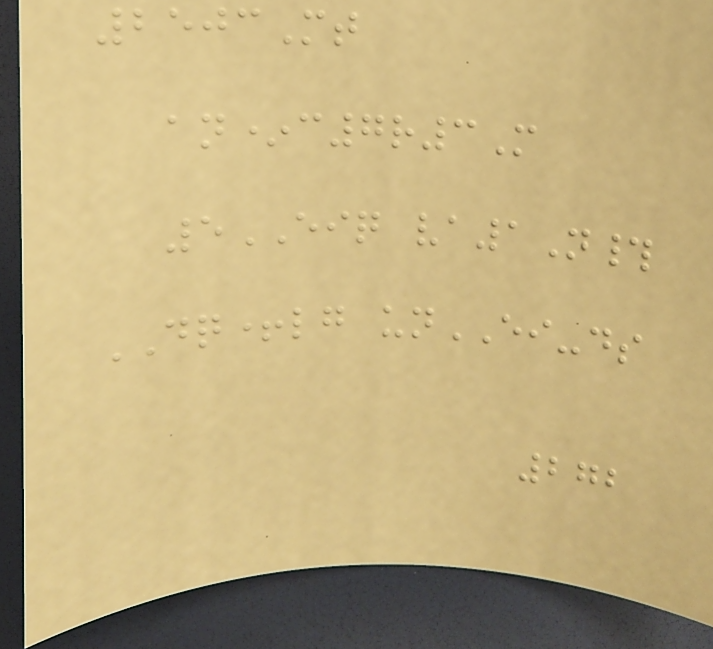2503Mt
an*c7r3M
5EIQ va1N#
DQ+lg unEI-ds
272
